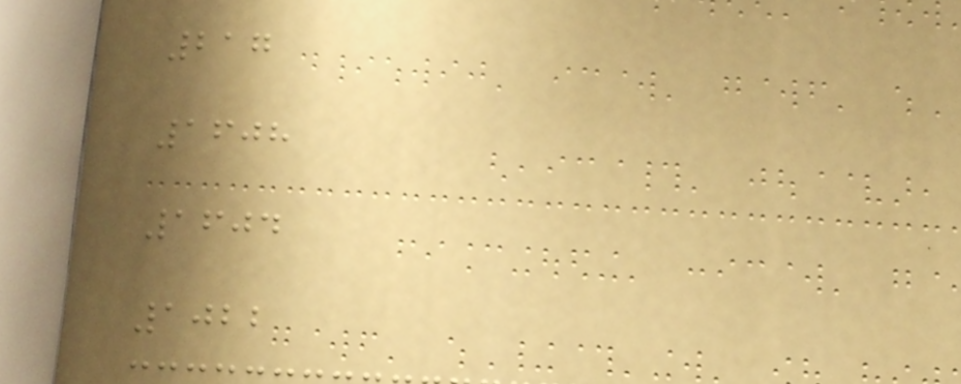217
1608
1604
1022
